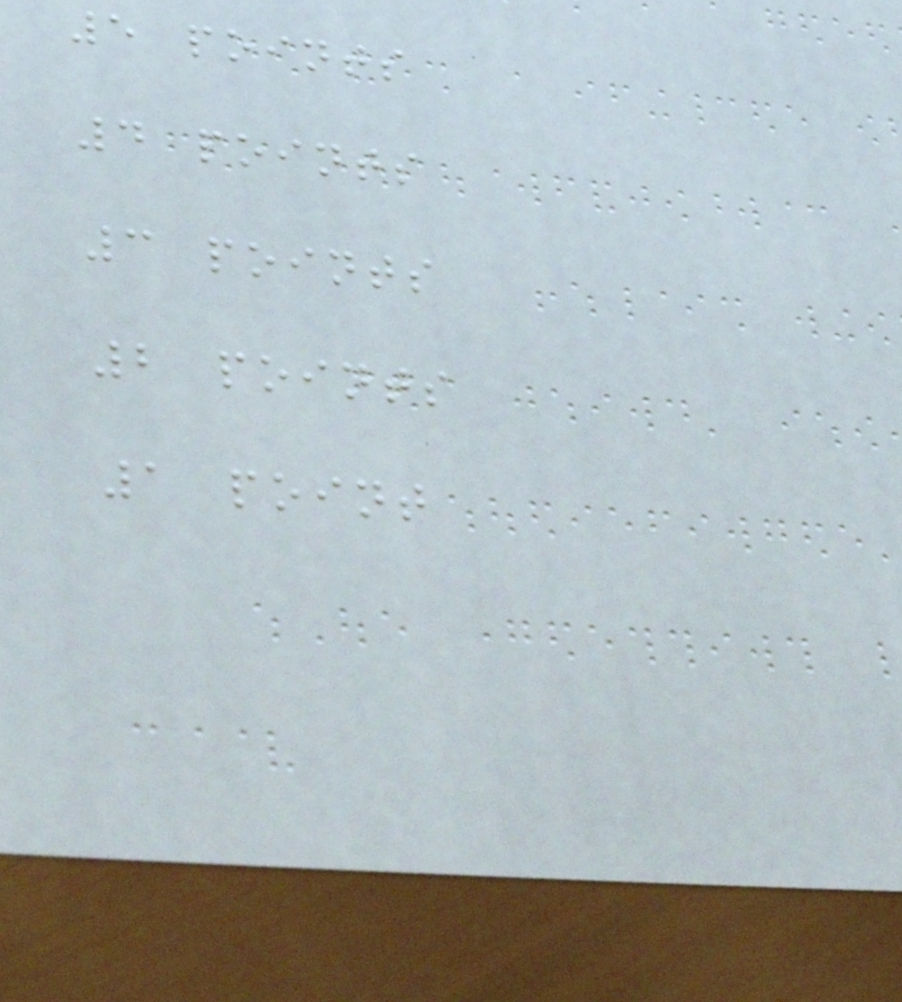5 points
4 points
3 points
2 points
1 point
